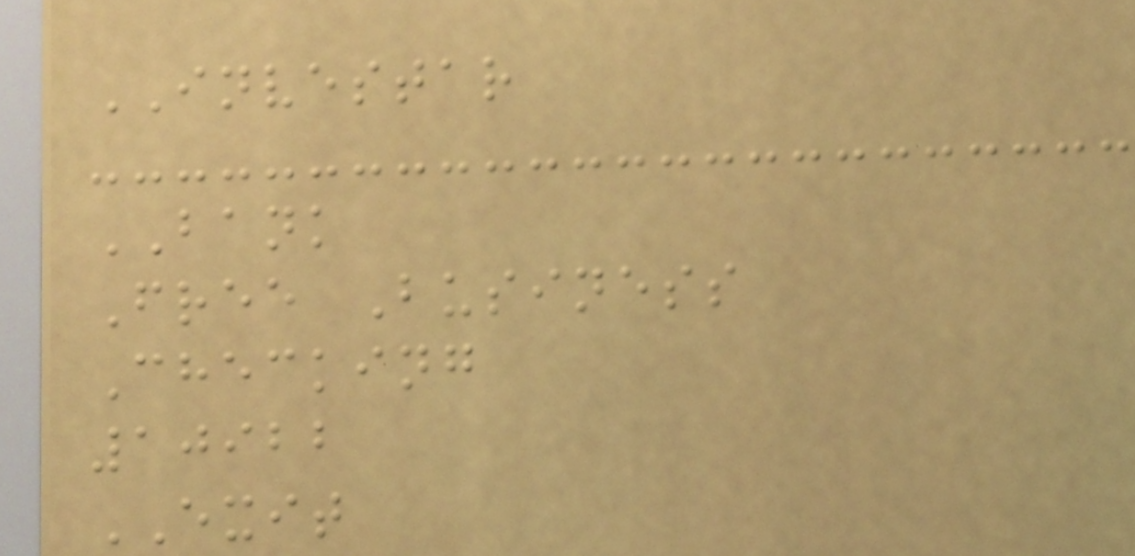INVESTAR
BANK
Free Business
Checking
10922
EXIT
